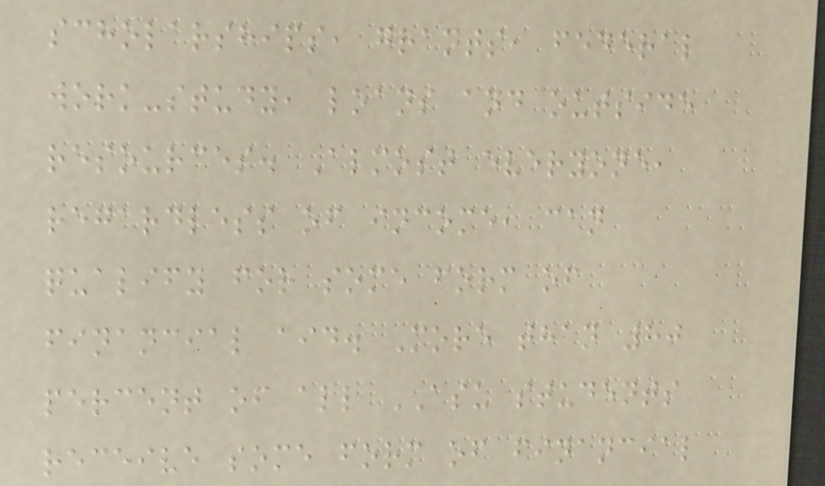scholarships, grants, federal
work-study, loans and outside
resources. Almost everyone,
regardless of income, can
qualify for some form of
financial aid. More than 80
percent of all ASU students
receive some form of financial
